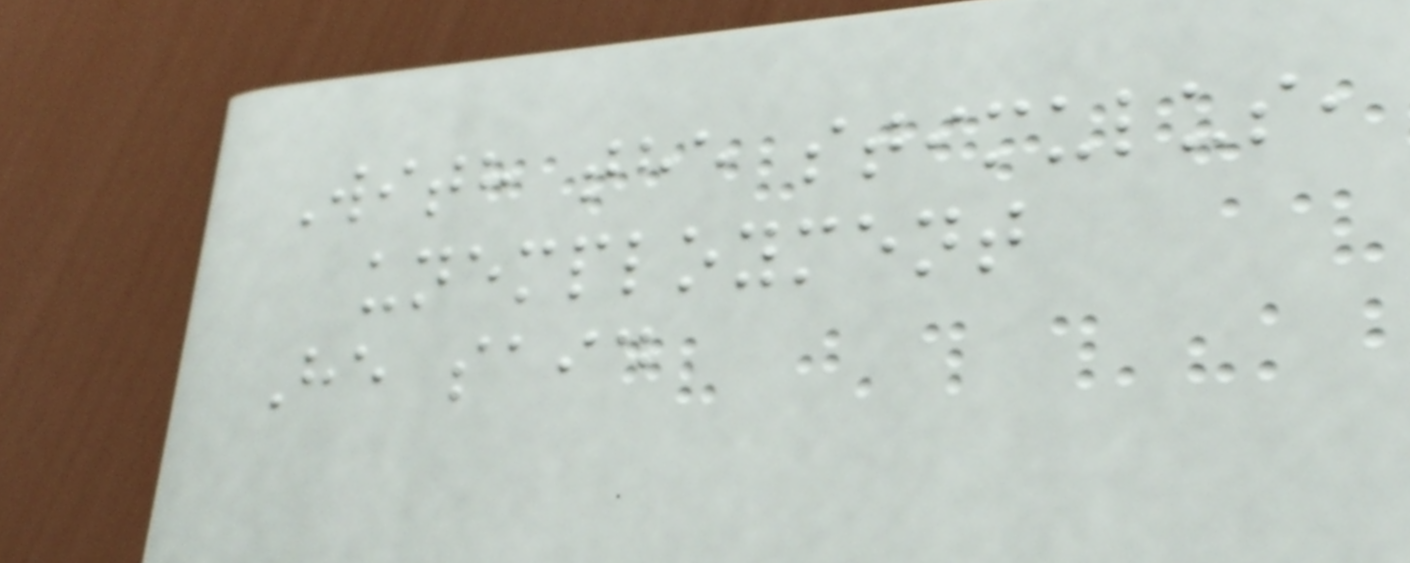With the stimulus,
unemployment
He said
